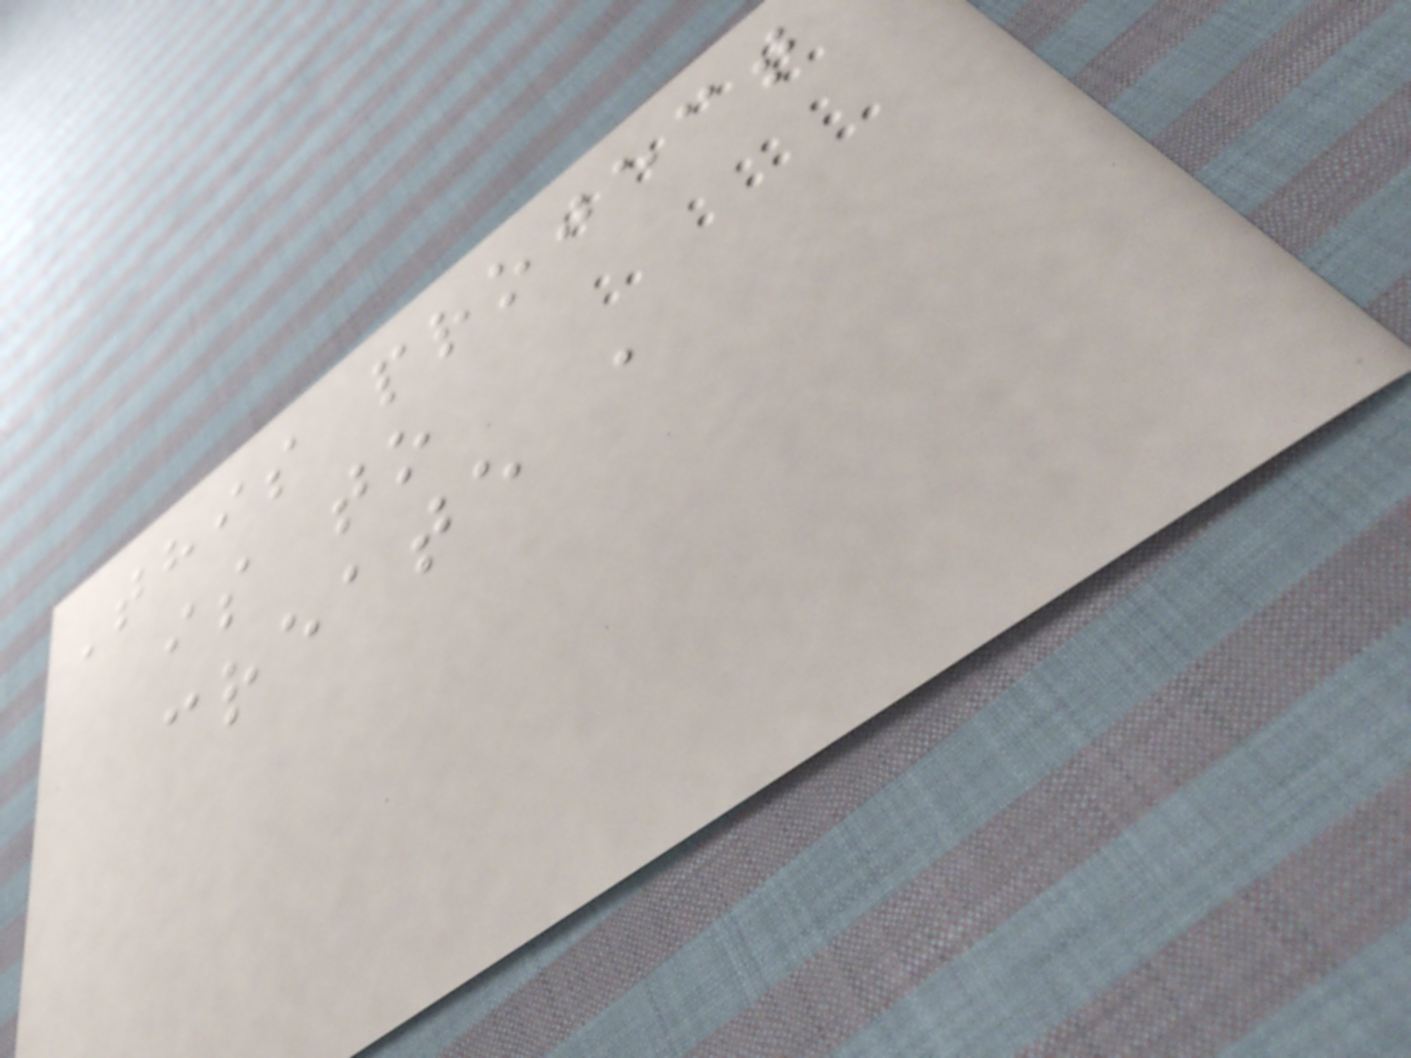This project
is to
create a
